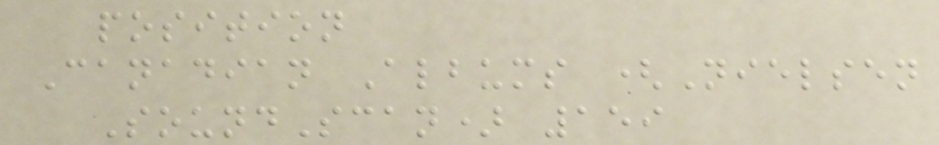position
Canadian Albums (Nielsen
SoundScan) 159
